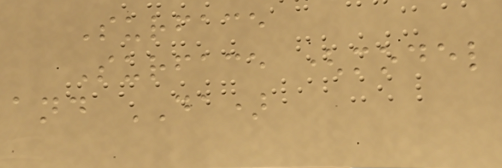Surface
Surface (model
and DA)
